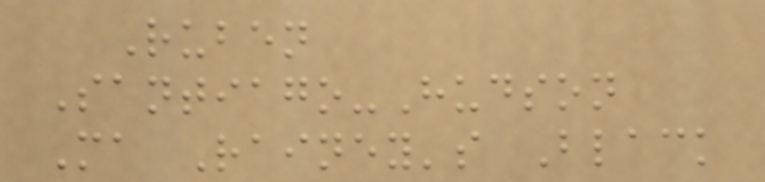Ruben
Santiago-Hudson
Ma Rainey's Black
